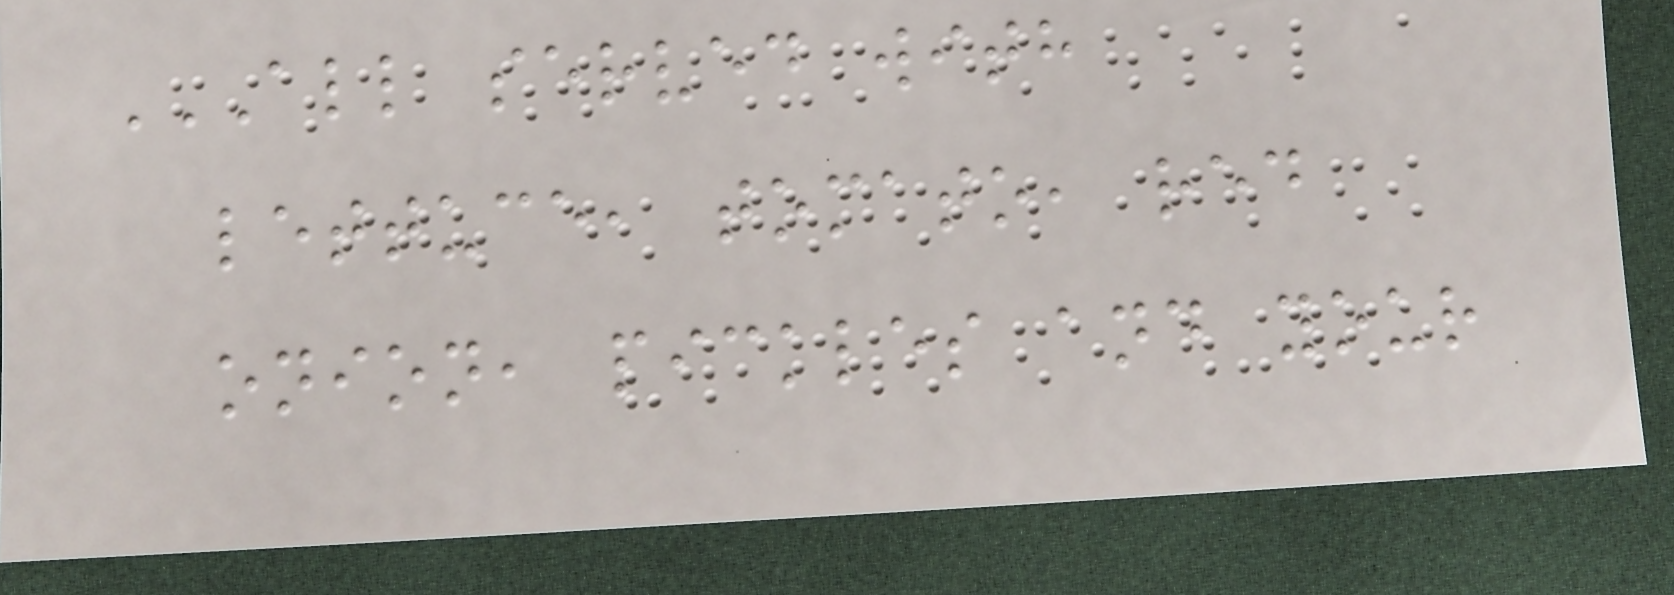ALL SERVED WITH
LETTUCE, TOMATO, RED
ONION, PICKLES AND YOUR
